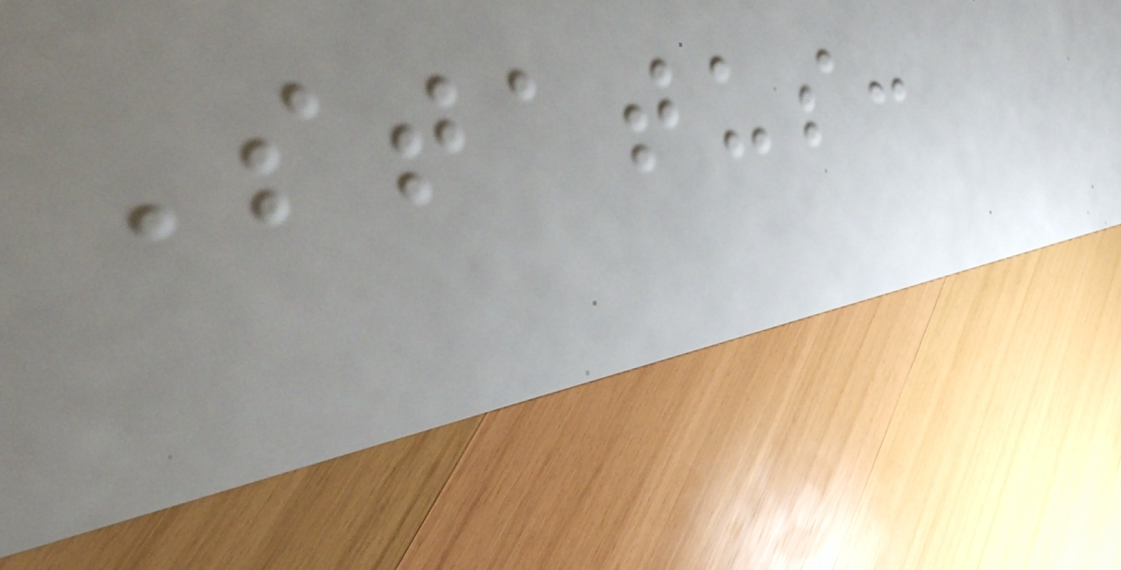Status:
